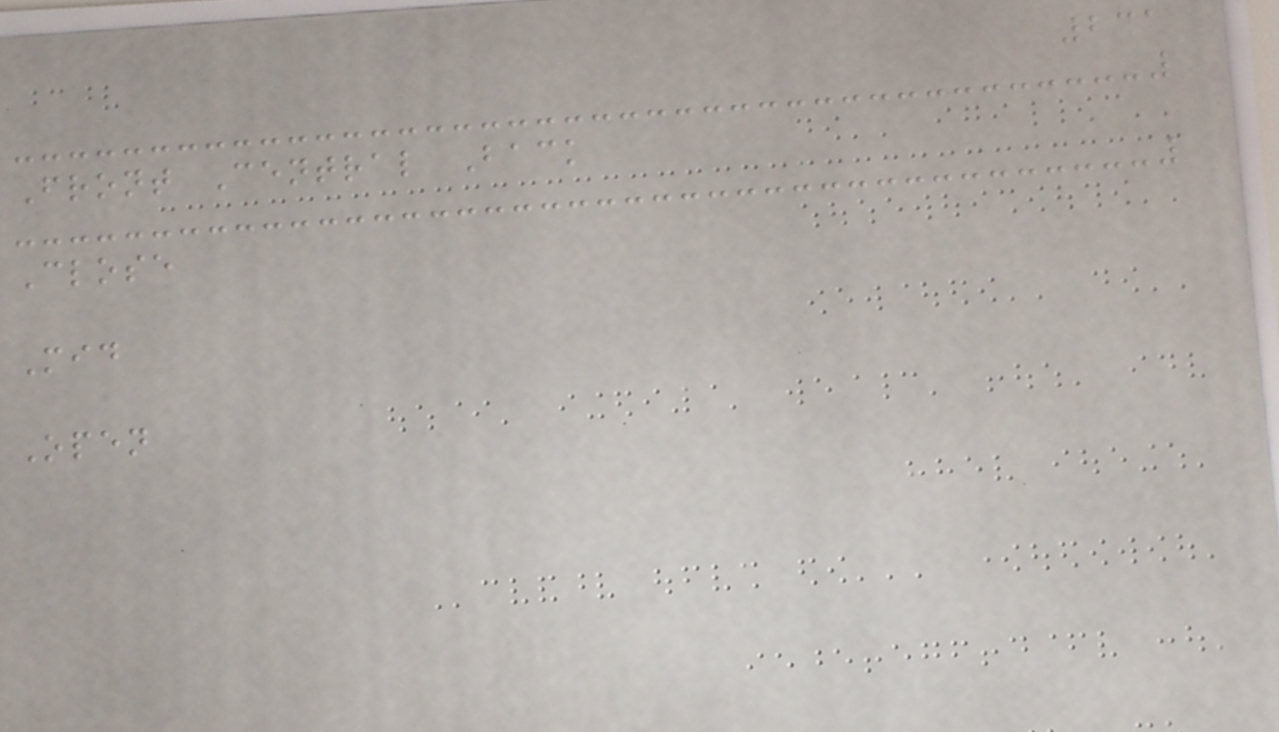231
Front Central Back
Close
Mid
Open
